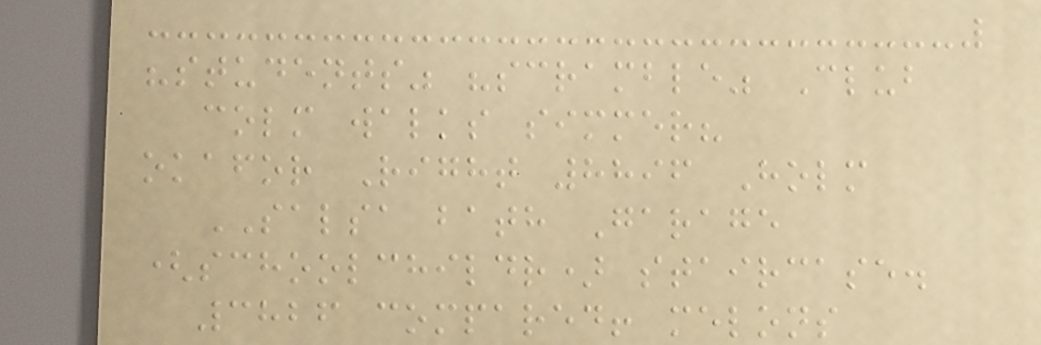"students" "scramble" Club
colm walks simmer?
okafor Right 8896 Holm
SALSA bath Garage
(schoolchildr) staircase.
3826 compared! melons
